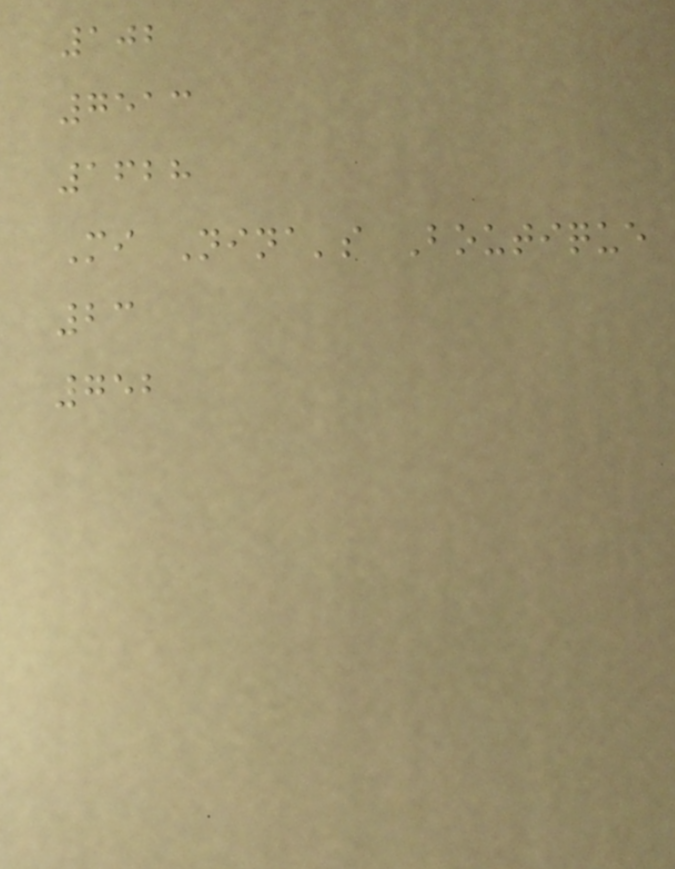102
7513
1628
Mi Nina's Boutique
23
752
